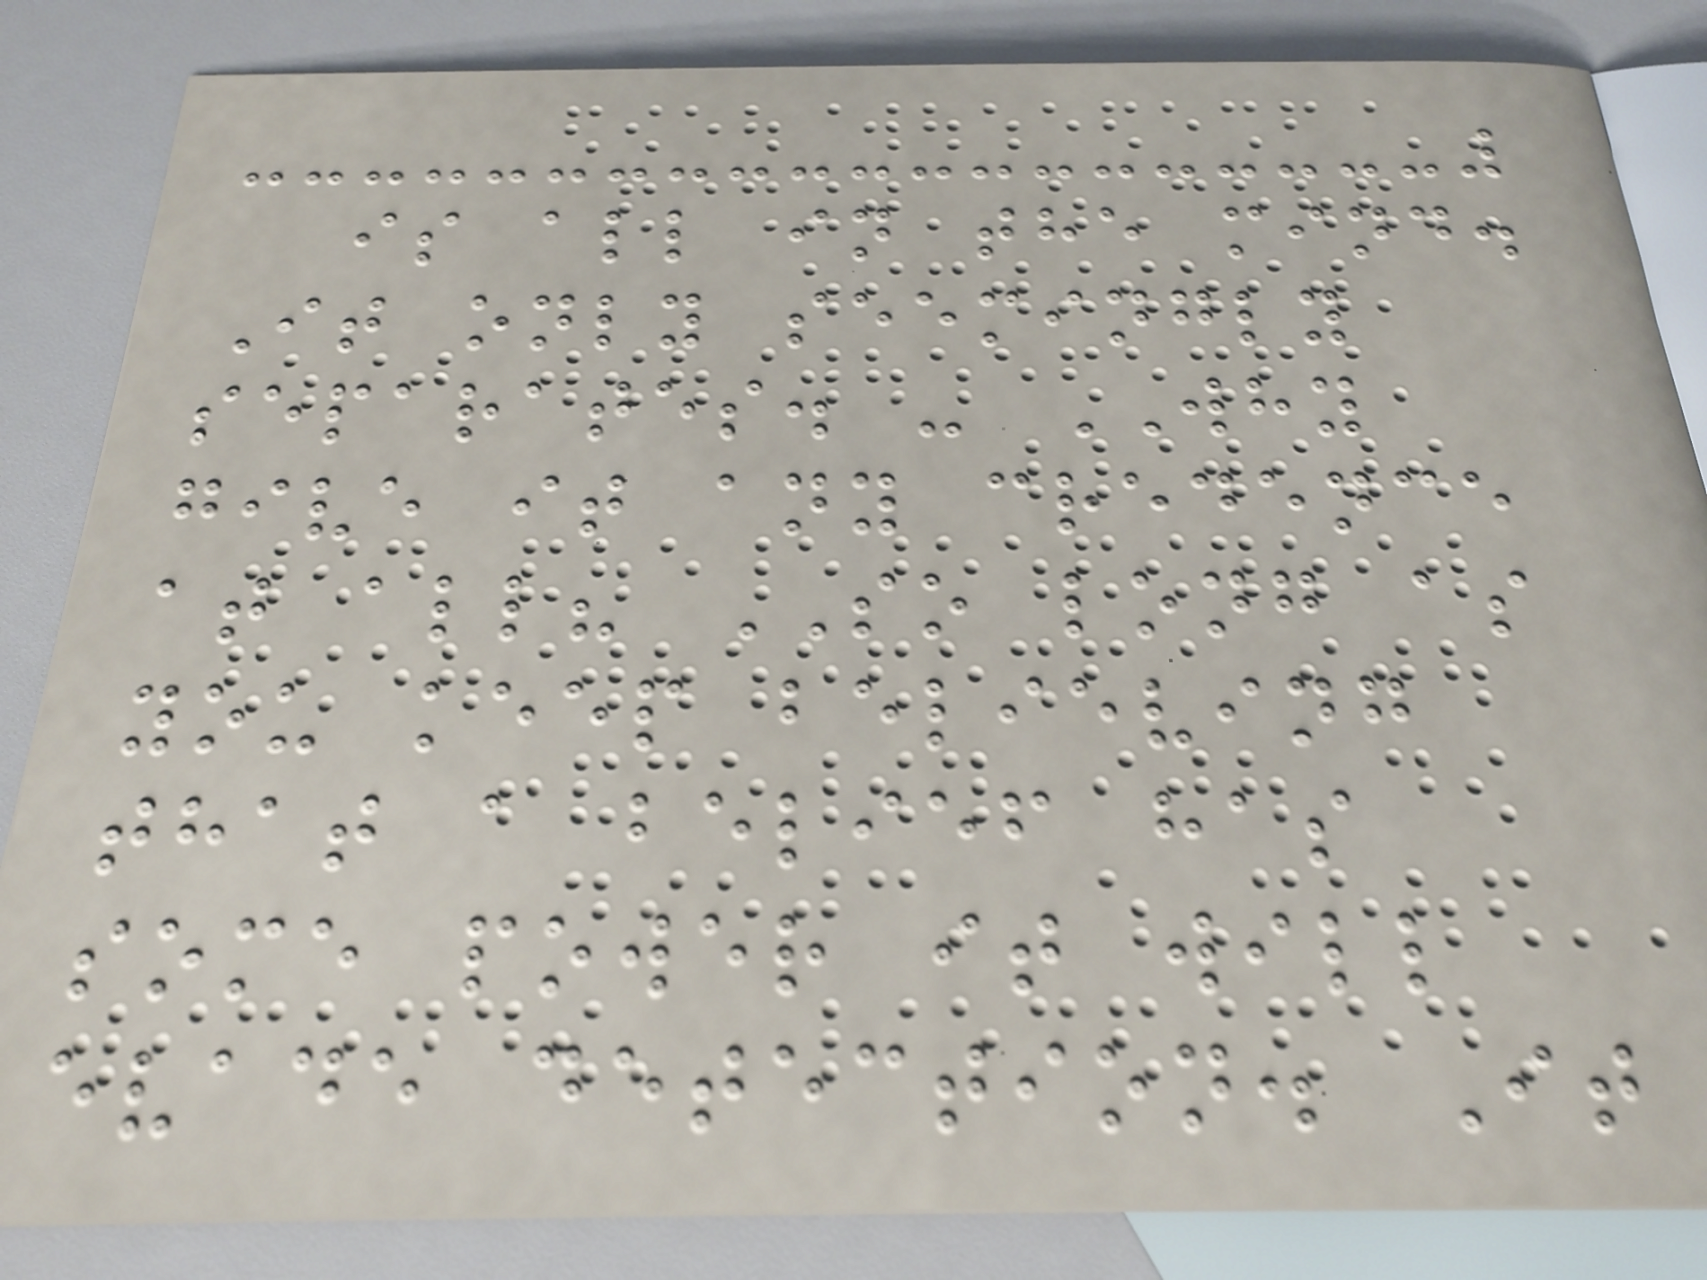is all in the mind.
It only seemingly
separates. - WHY
give it any credence
at all? SO long as
you keep believing
that a belief has
some power it will
evade detection. It
